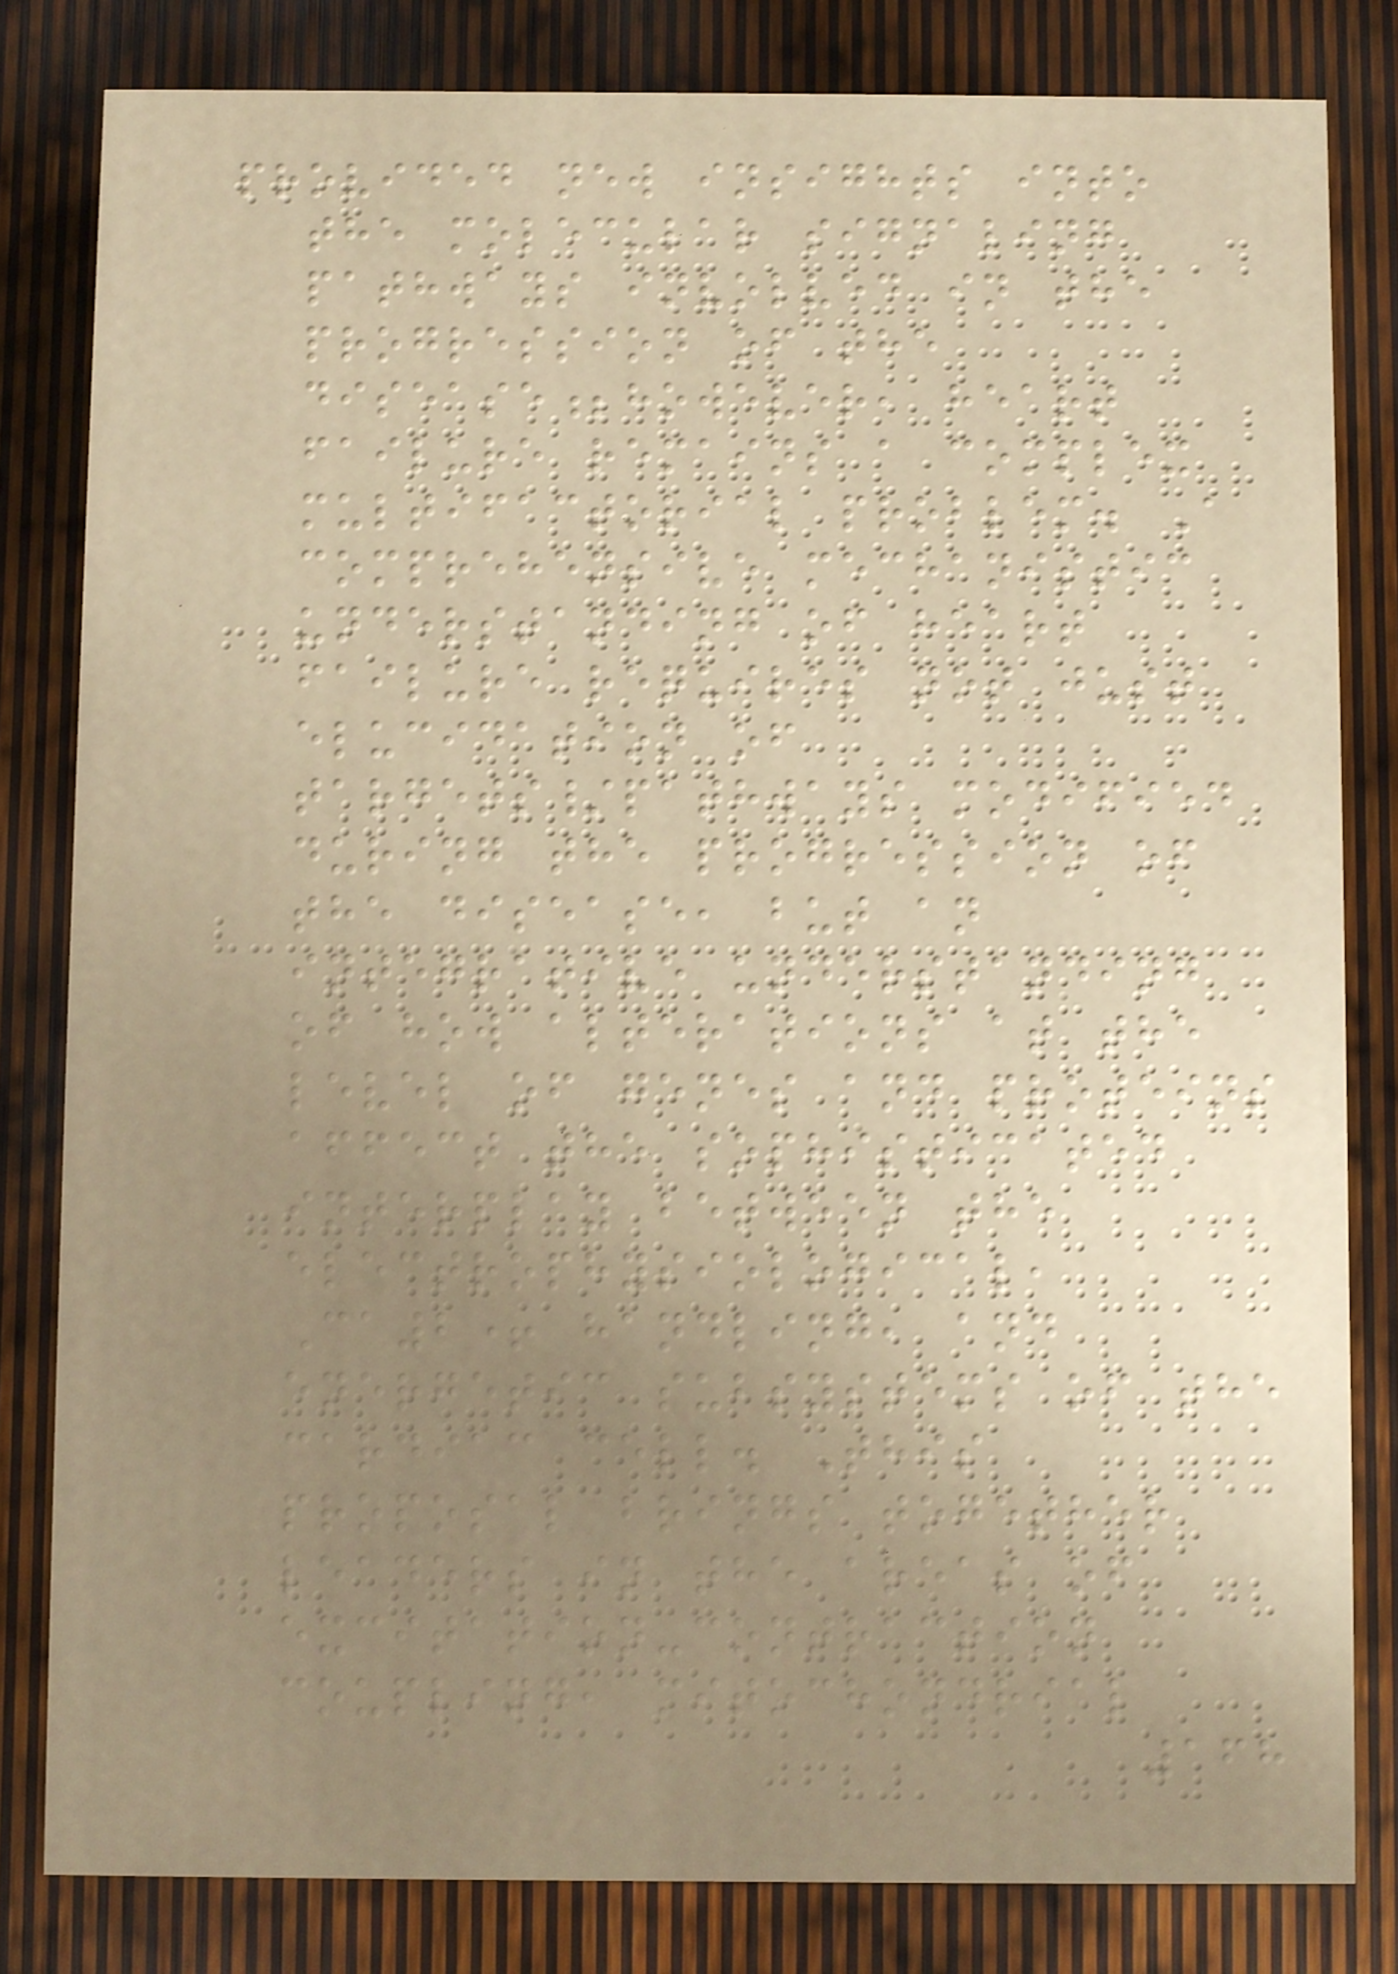provided new insights into
the molecular signaling
pathways involved in the
progression of the
disease;however, heart
failure remains a complex
multifactorial problem. A
comprehensive mechanistic
understanding of heart
failure requires not just
elucidation of
targets/pathways modified
during the progression of
the disease, but an
integrative understanding
of how alterations at the
level of genes and proteins
affect the sophisticated
interplay between the
electrophysiological,
Ca2+ handling, and
energetic subsystems of the
cardiac cell. This
proposal brings together
leaders in the areas of
excitation-contraction
coupling, mitochondrial
168
